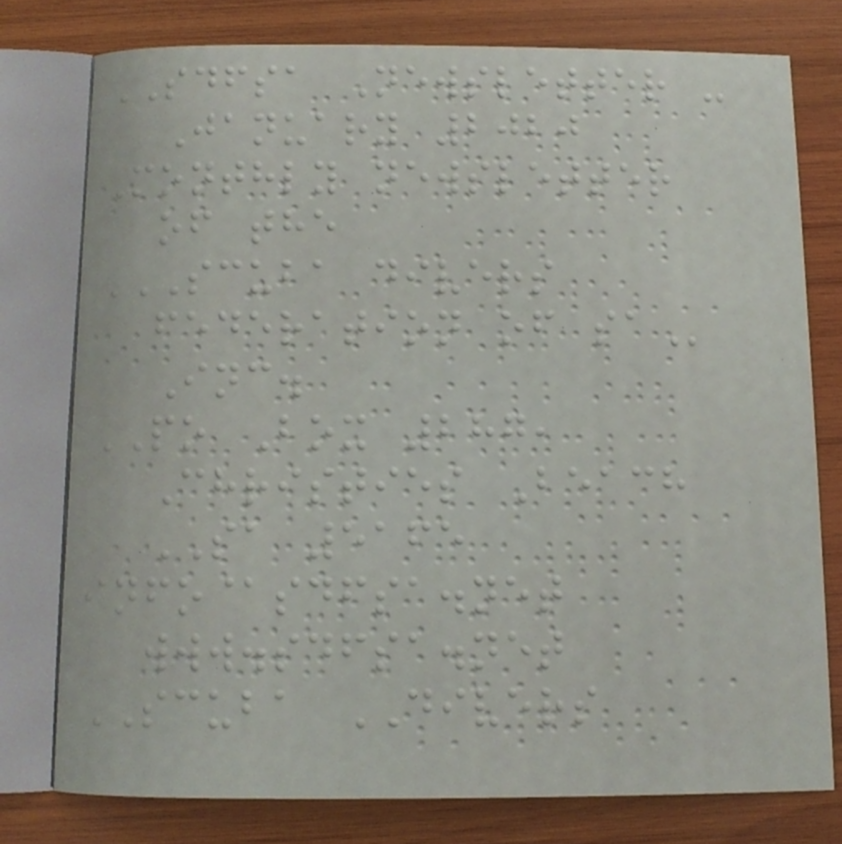SDFSA Newsletter -
January 2020
Monthly newsletter
of the
SCUBA DIVERS
FEDERATION OF SA
Inc.
PO Box 287,
Christies Beach
SA 5165
info@sdfsa.net
www.sdfsa.net
SCUBA DIVERS
